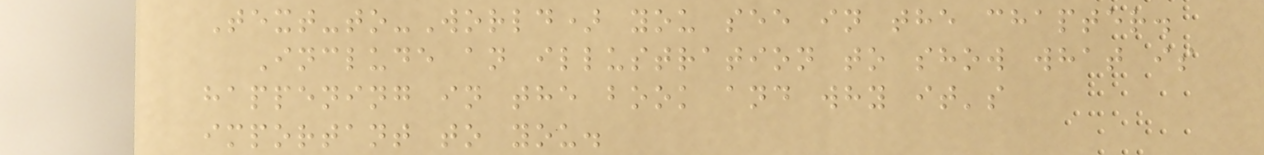Text-to-World) you see in the chapter.
Include an illustration to show what is
happening in the book and why it's
important to you.
